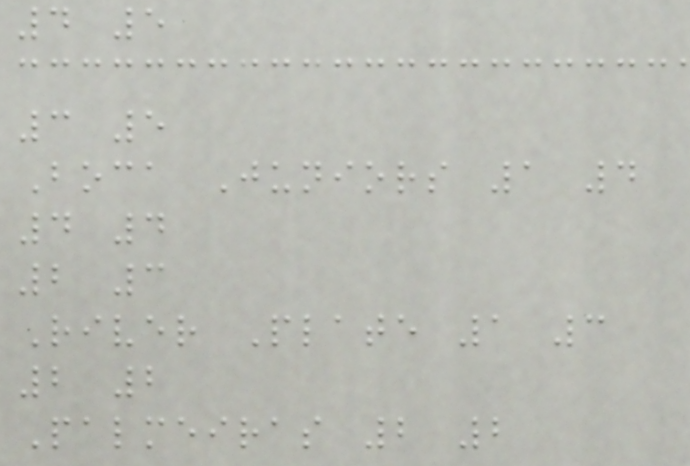4 5
3 5
Boca Juniors 1 4
4 4
2 3
River Plate 1 3
2 2
Palmeiras 2 2
